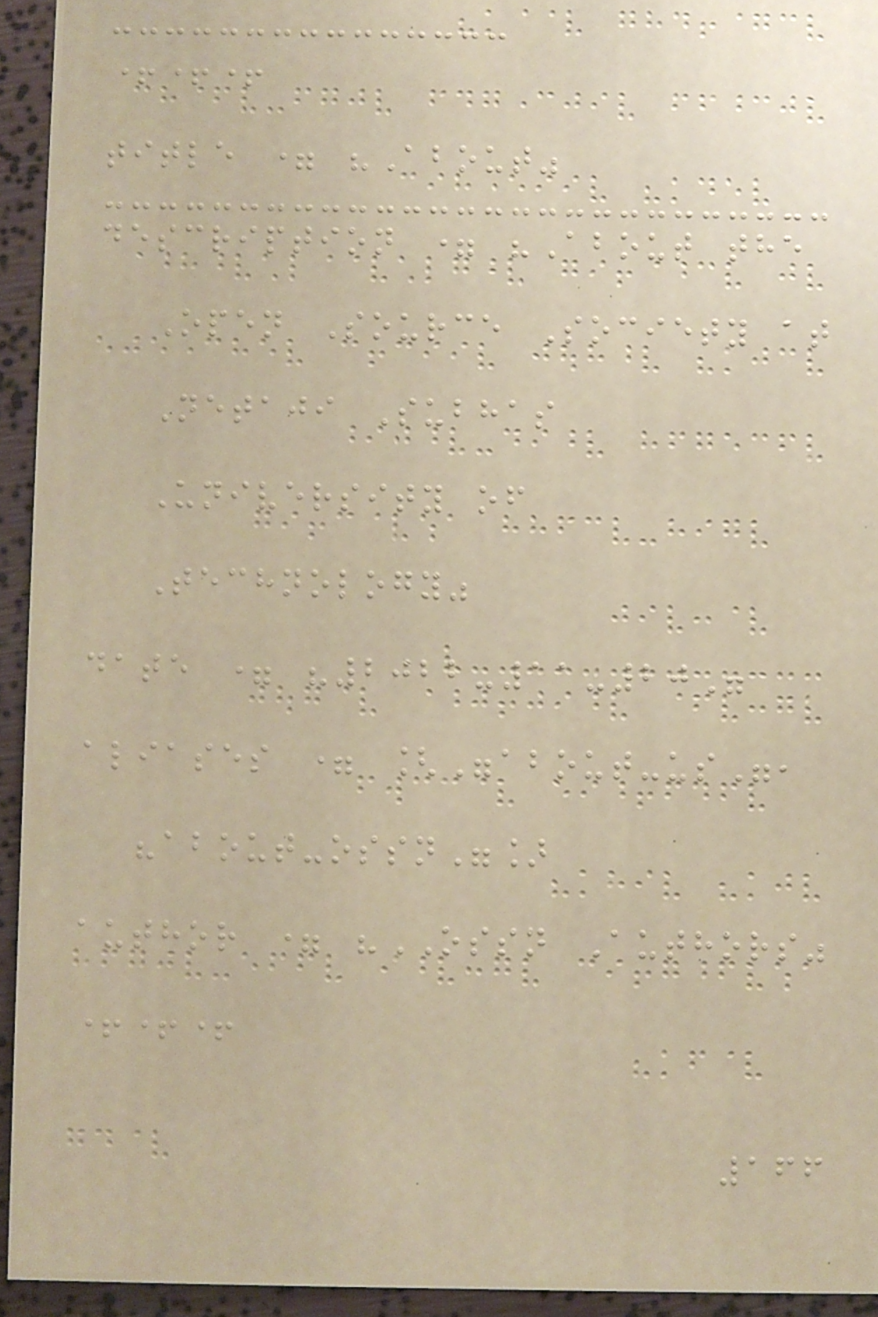+++
title = "About"
description = "About the
Open Source Society at
Netaji Subhas
University of
Technology"
date = "2022-11-20"
aliases = ["about-us",
"about-ossn"]
author = "OSSN Authors"
+++
166
